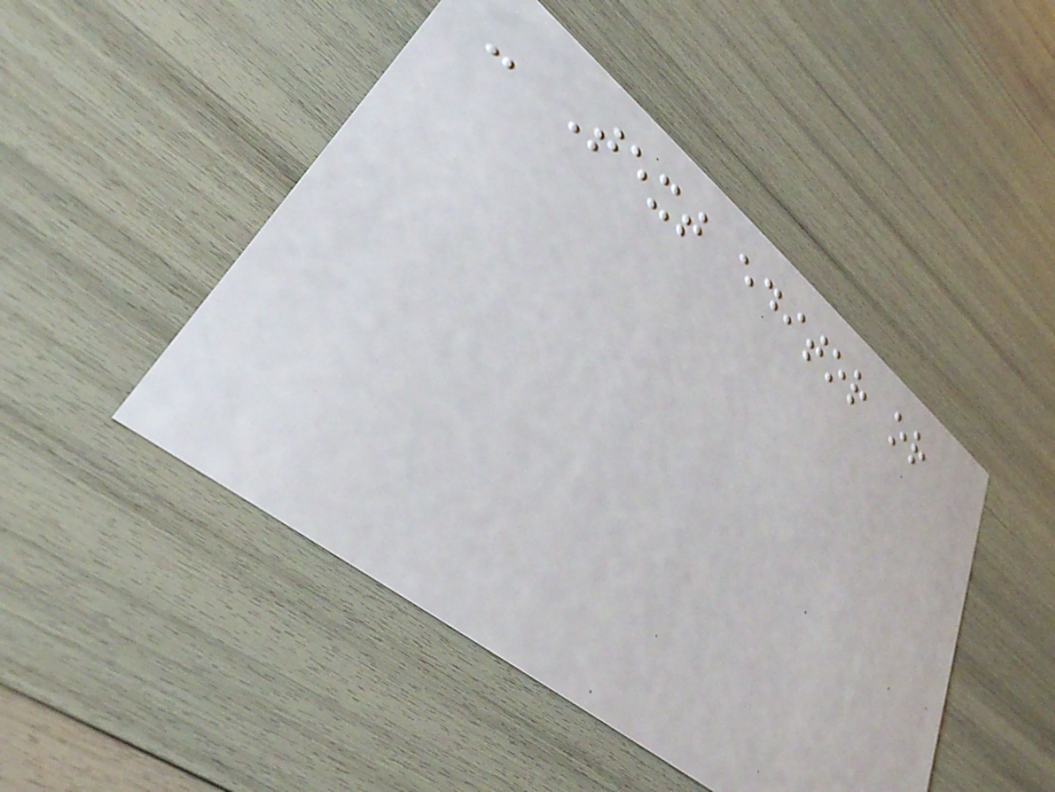- Text editor or
